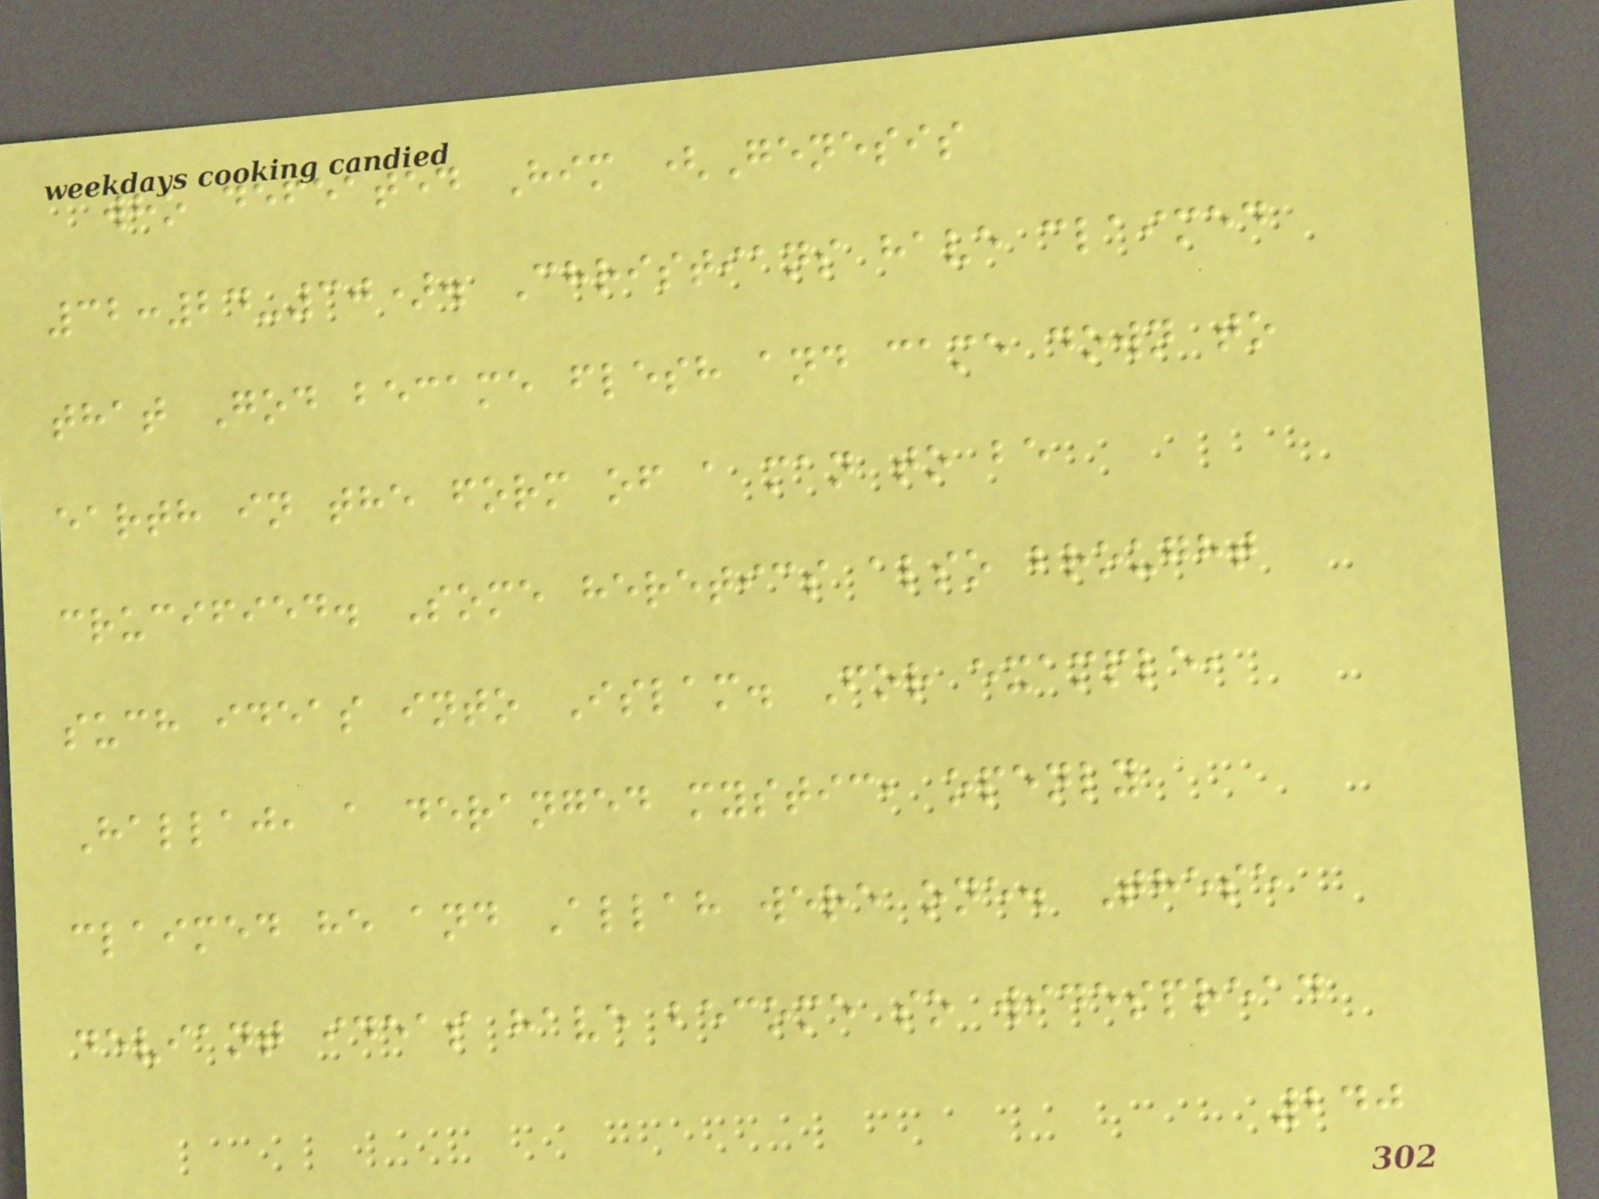who defeated Him (Genesis
32:24-30). Christians have claimed
that God became flesh and came down to
earth in the form of a man to be
crucified. Some heretics also brought
such ideas into Islam. For example,
Hallaj, a deranged mystic, openly
claimed he and Allah were one. These
deviant ideas have become so widespread
240
